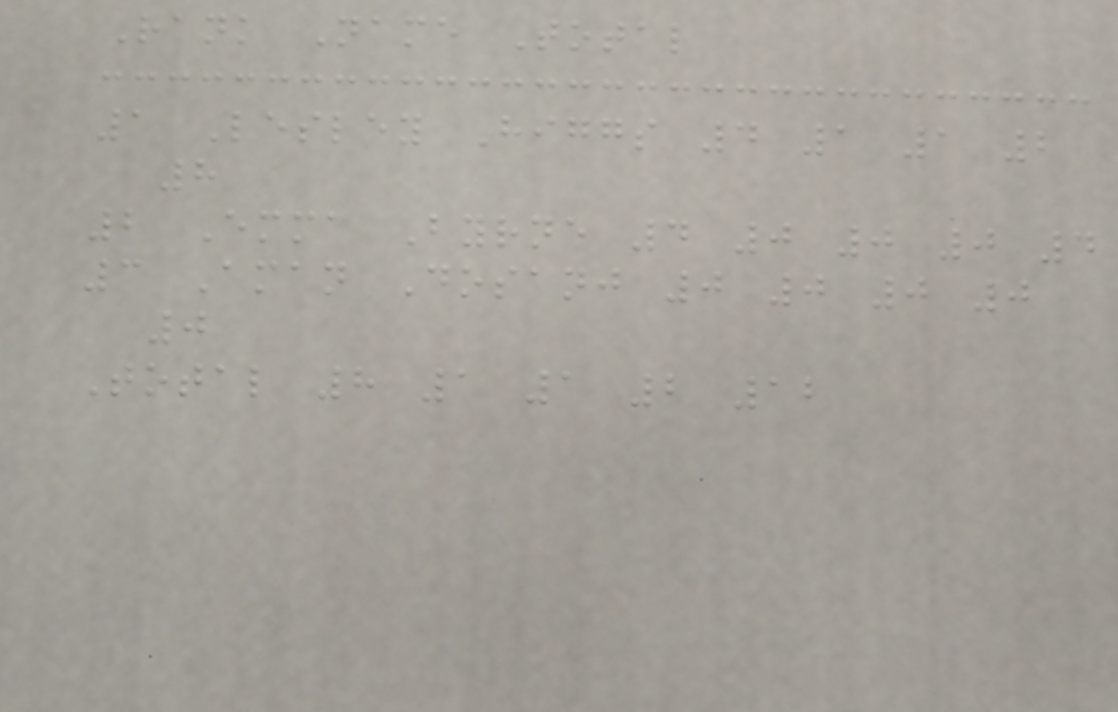Rank Name Total
1 Lesley Higgs 4 1 1 2
8
2 Emma Byrne 4 0 0 0 4
3 Aman Dosanj 0 0 0 0
0
Total 8 1 1 2 12
